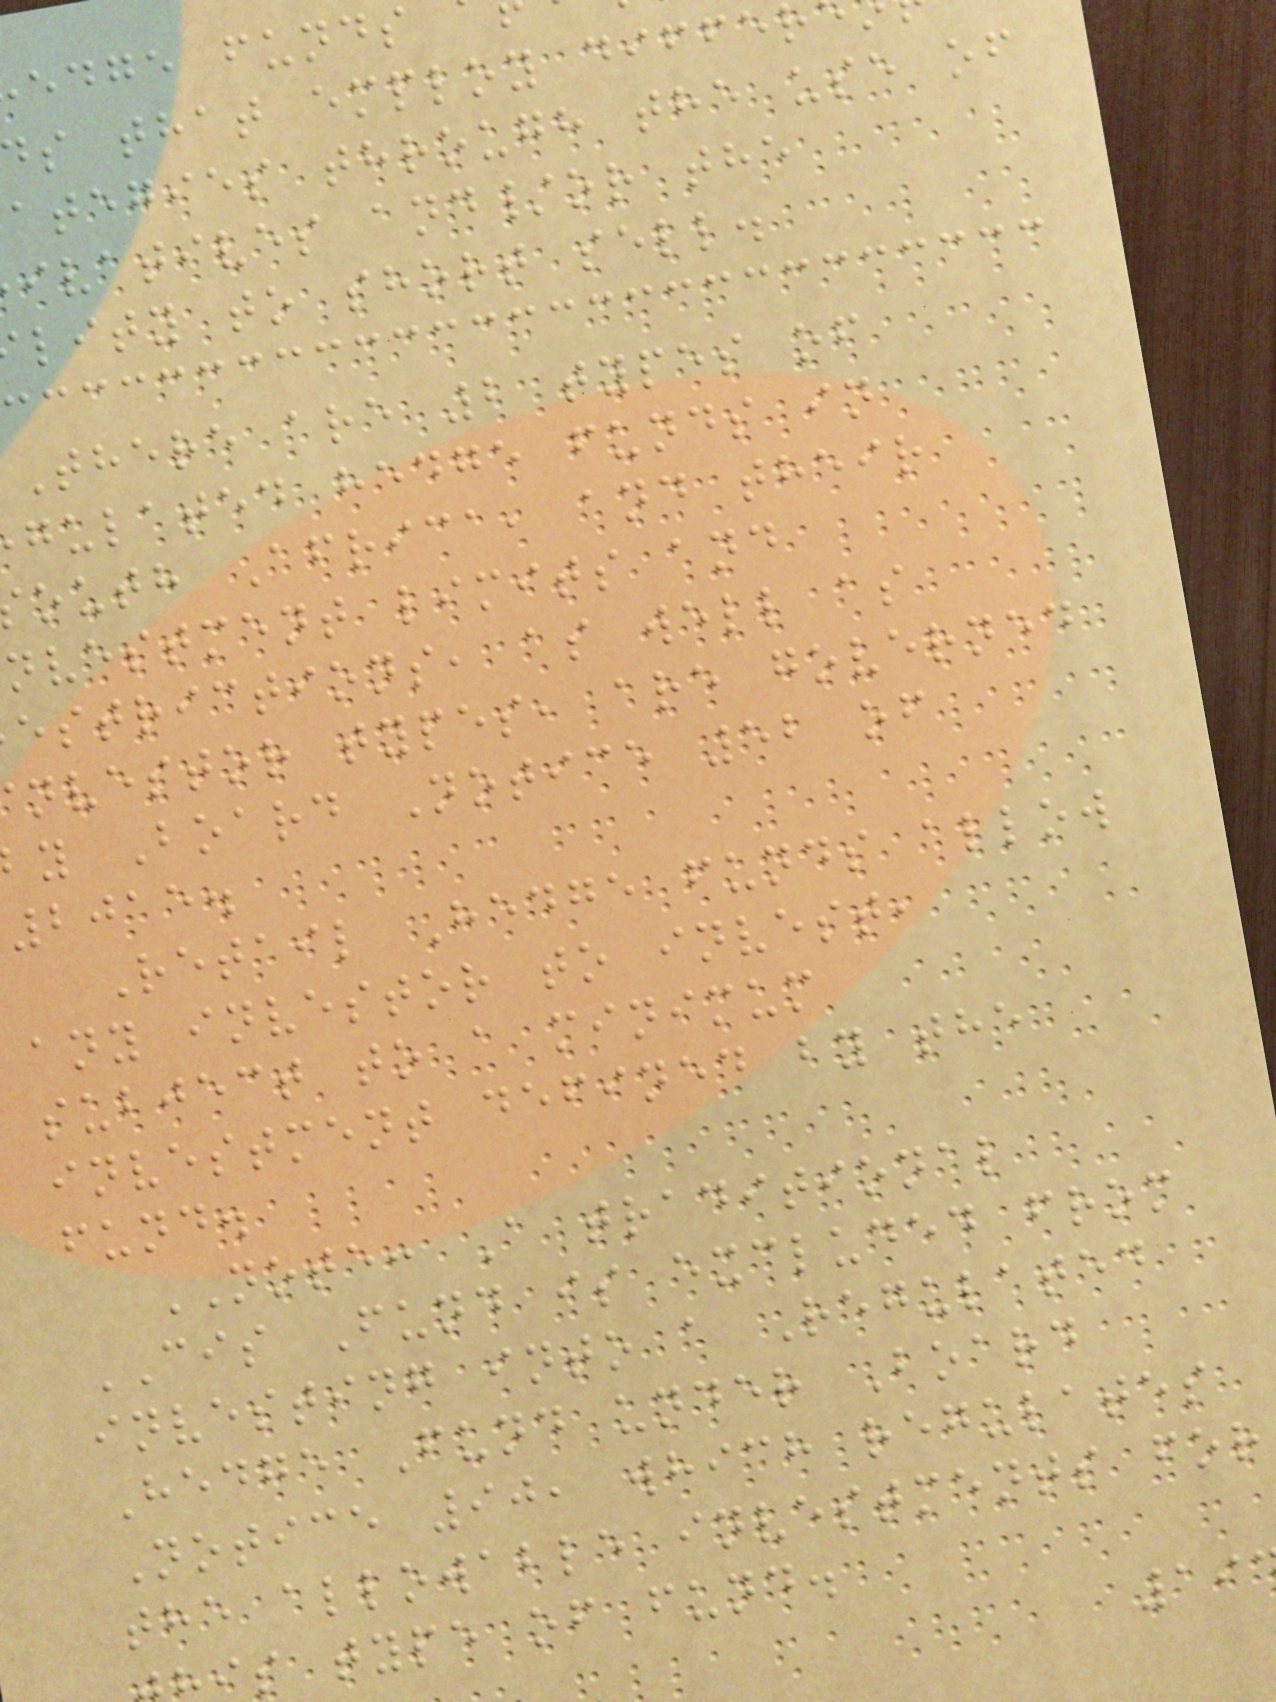edge funds
s that employ diffe
ategies through the use of
ivatives and/or the
lity to short sell.
There are 2 types of
gulated hedge funds in
outh Africa, and their
nvestment limits and
estrictions, as well as
nvestor types, are governed
y Board Notice 52 of
2015.
Retail Hedge funds allow
any investor to invest,
subject to a minimum
investment defined by the
fund.
NOTE: A traditional
CIS Fund is excluded from
investing into a Regulated
Hedge Fund under Board
Notice 90, which regulates
the allowable investments for
s type of fund.
